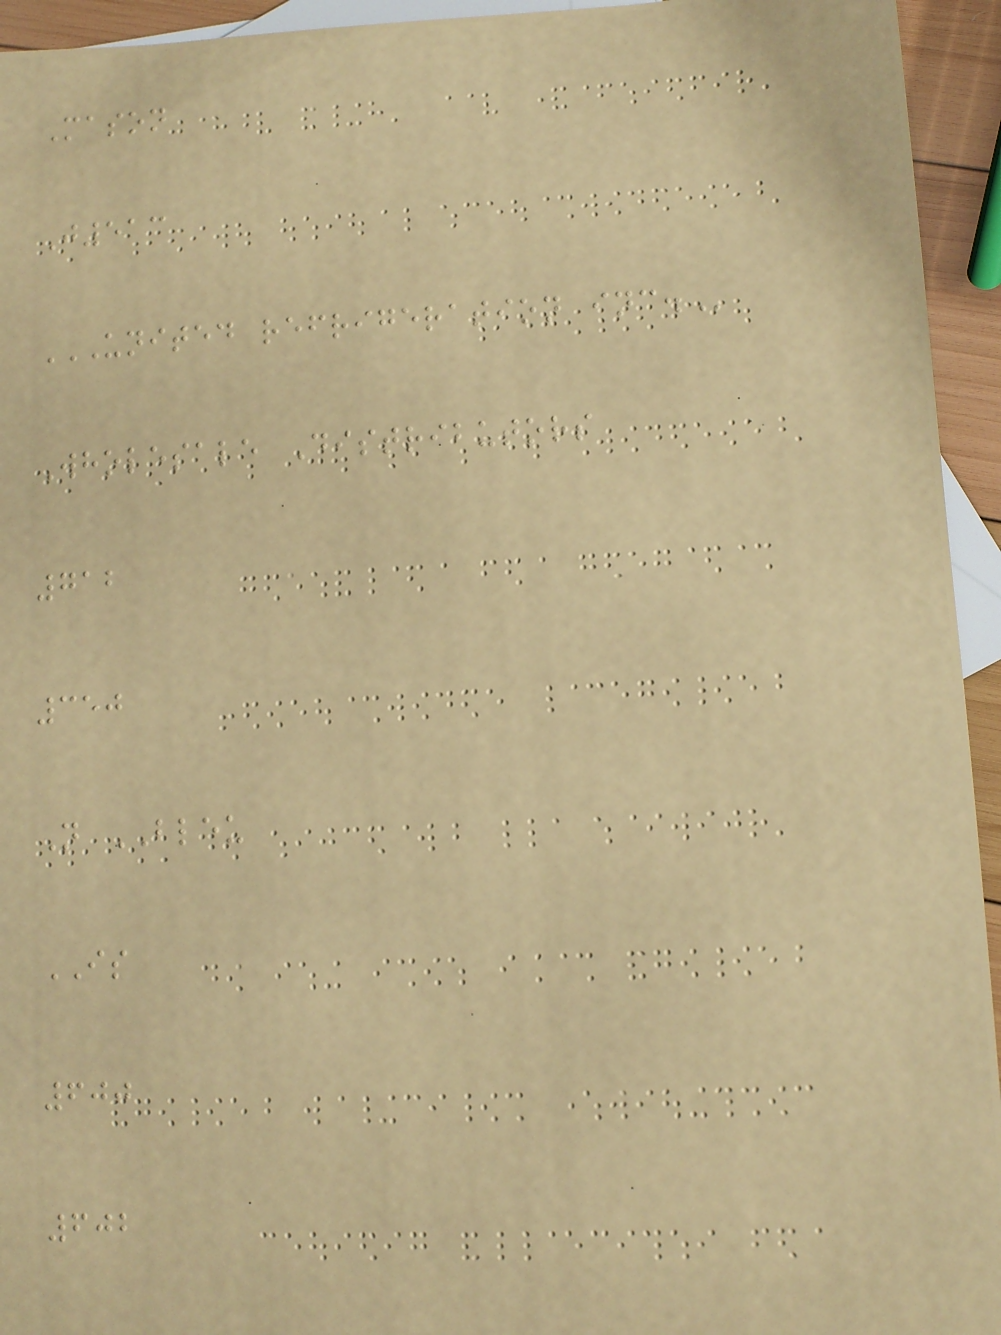Mason
J513
UNITED REFRIGERATION INC.
Wholesale Distributors
712
350
N BLEU
IS
600
602
